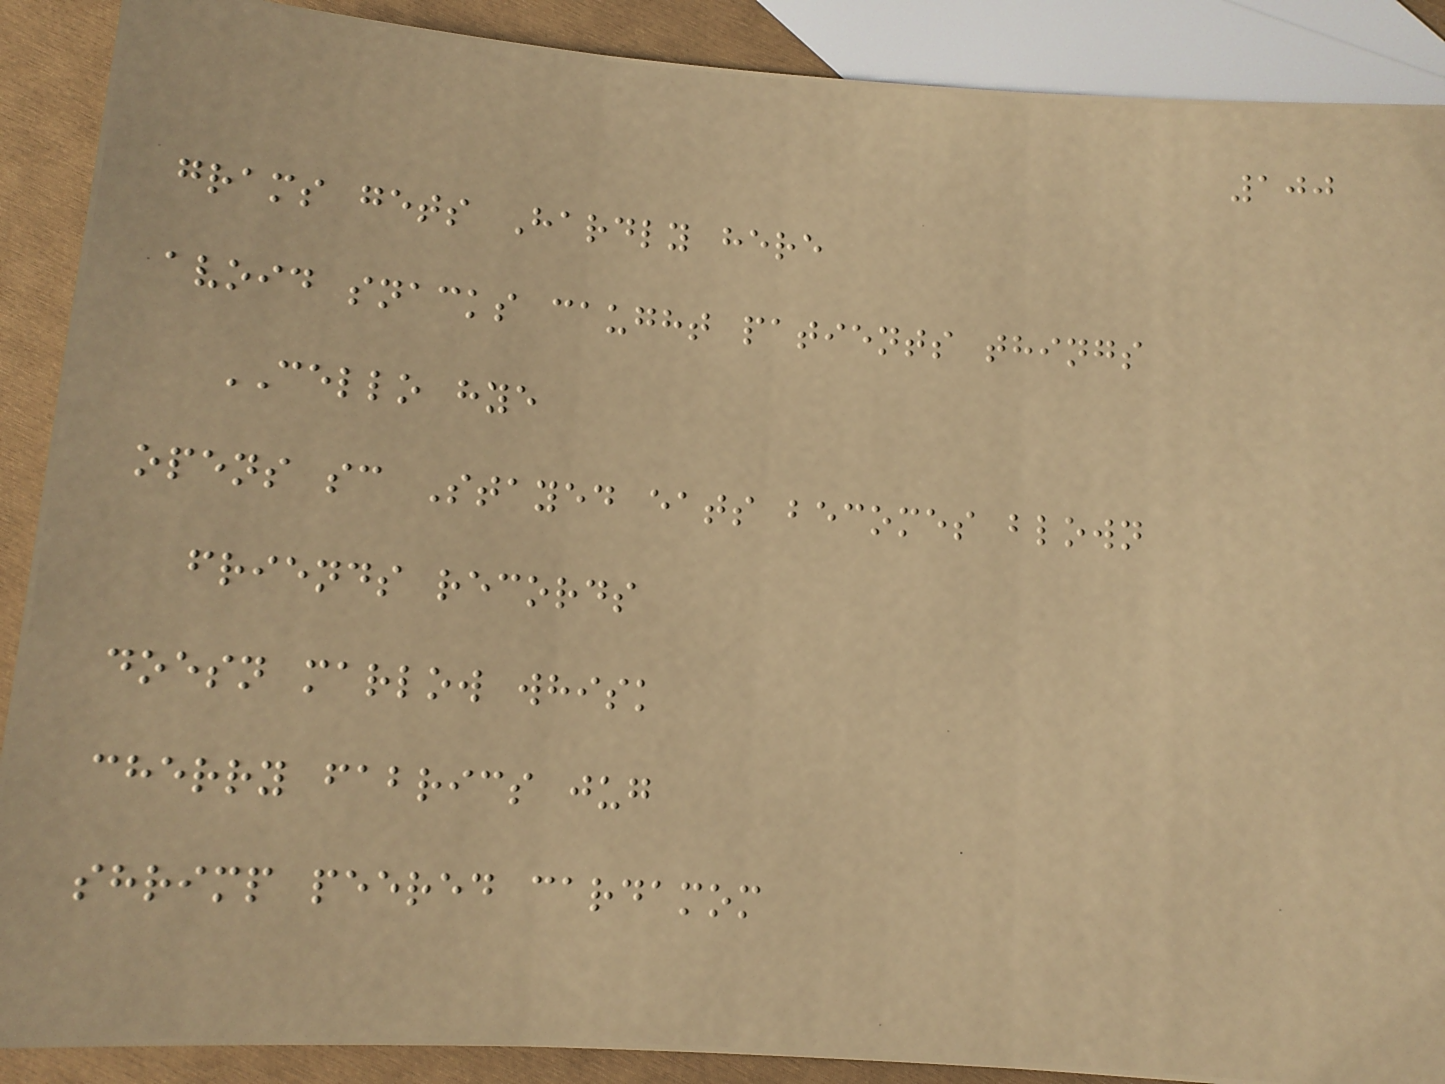100
grams gets Hardly here
avoid snacks caught patients things
CELLO hye
opens sc Stayed eats becomes blown
friends records
doesn marlow whisk
cherry fabrics jug
shrimp peered cardamom
